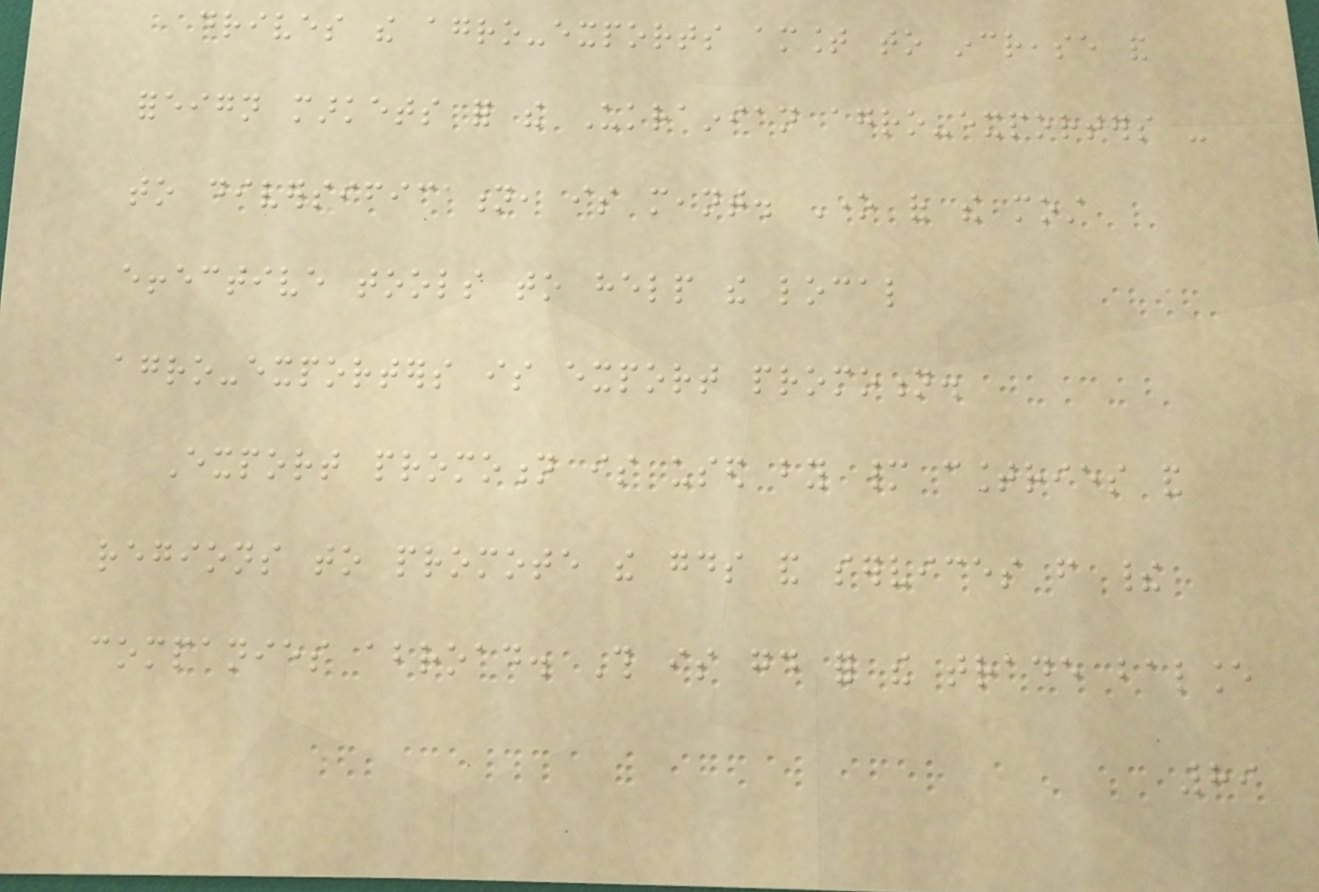drives the agro-exports amount to increase and
foreign markets for the Ukrainian agro-exporters -
to diversification, is meant. One of the most
effective tools to help the local
agro-exporters is export promotion.
Export promotion is used by many countries and
regions to promote the goods and services from their
companies abroad. This is good for the trade balance
89
